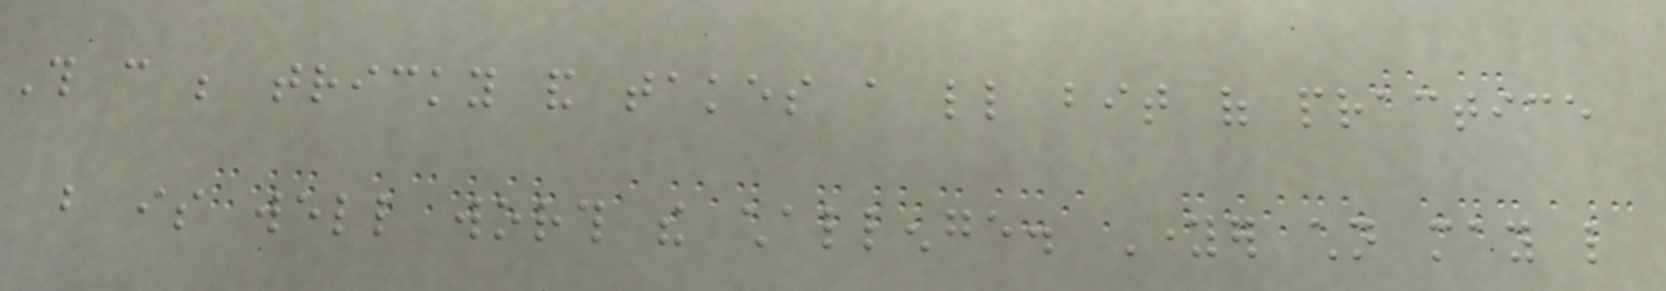This can be tricky and takes a little bit of practice
but is well worth the challenge. Younger children may like
